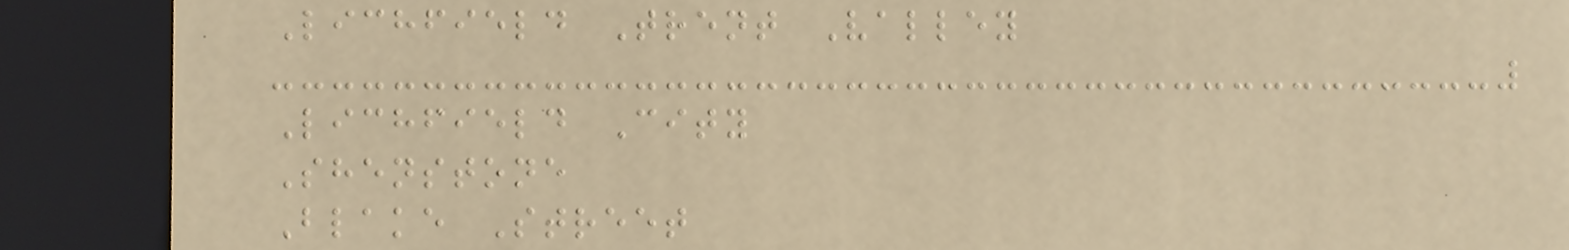Lichfield Trent Valley
Lichfield City
Shenstone
Blake Street
